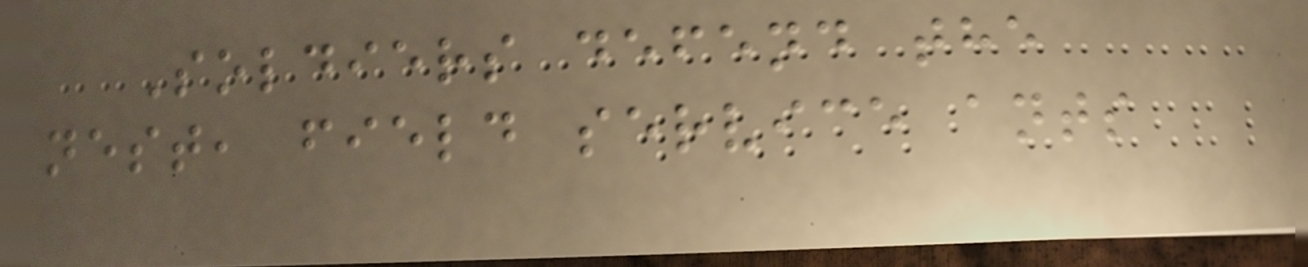Soldiers defend the
nest, field service ants
